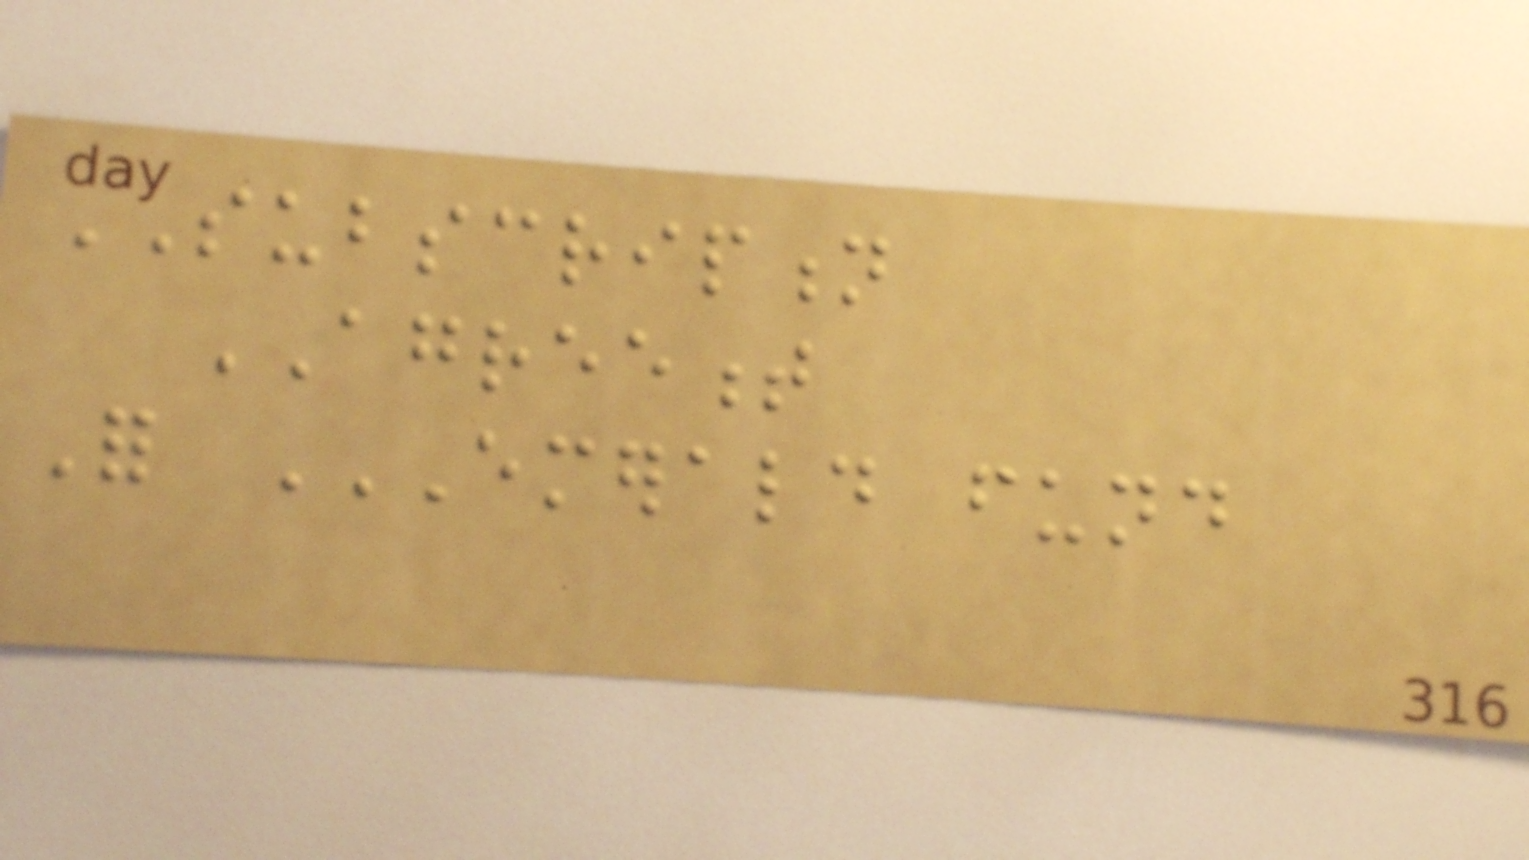SUBSCRIPTION
AGREEMENT
For EMERALD FUND
